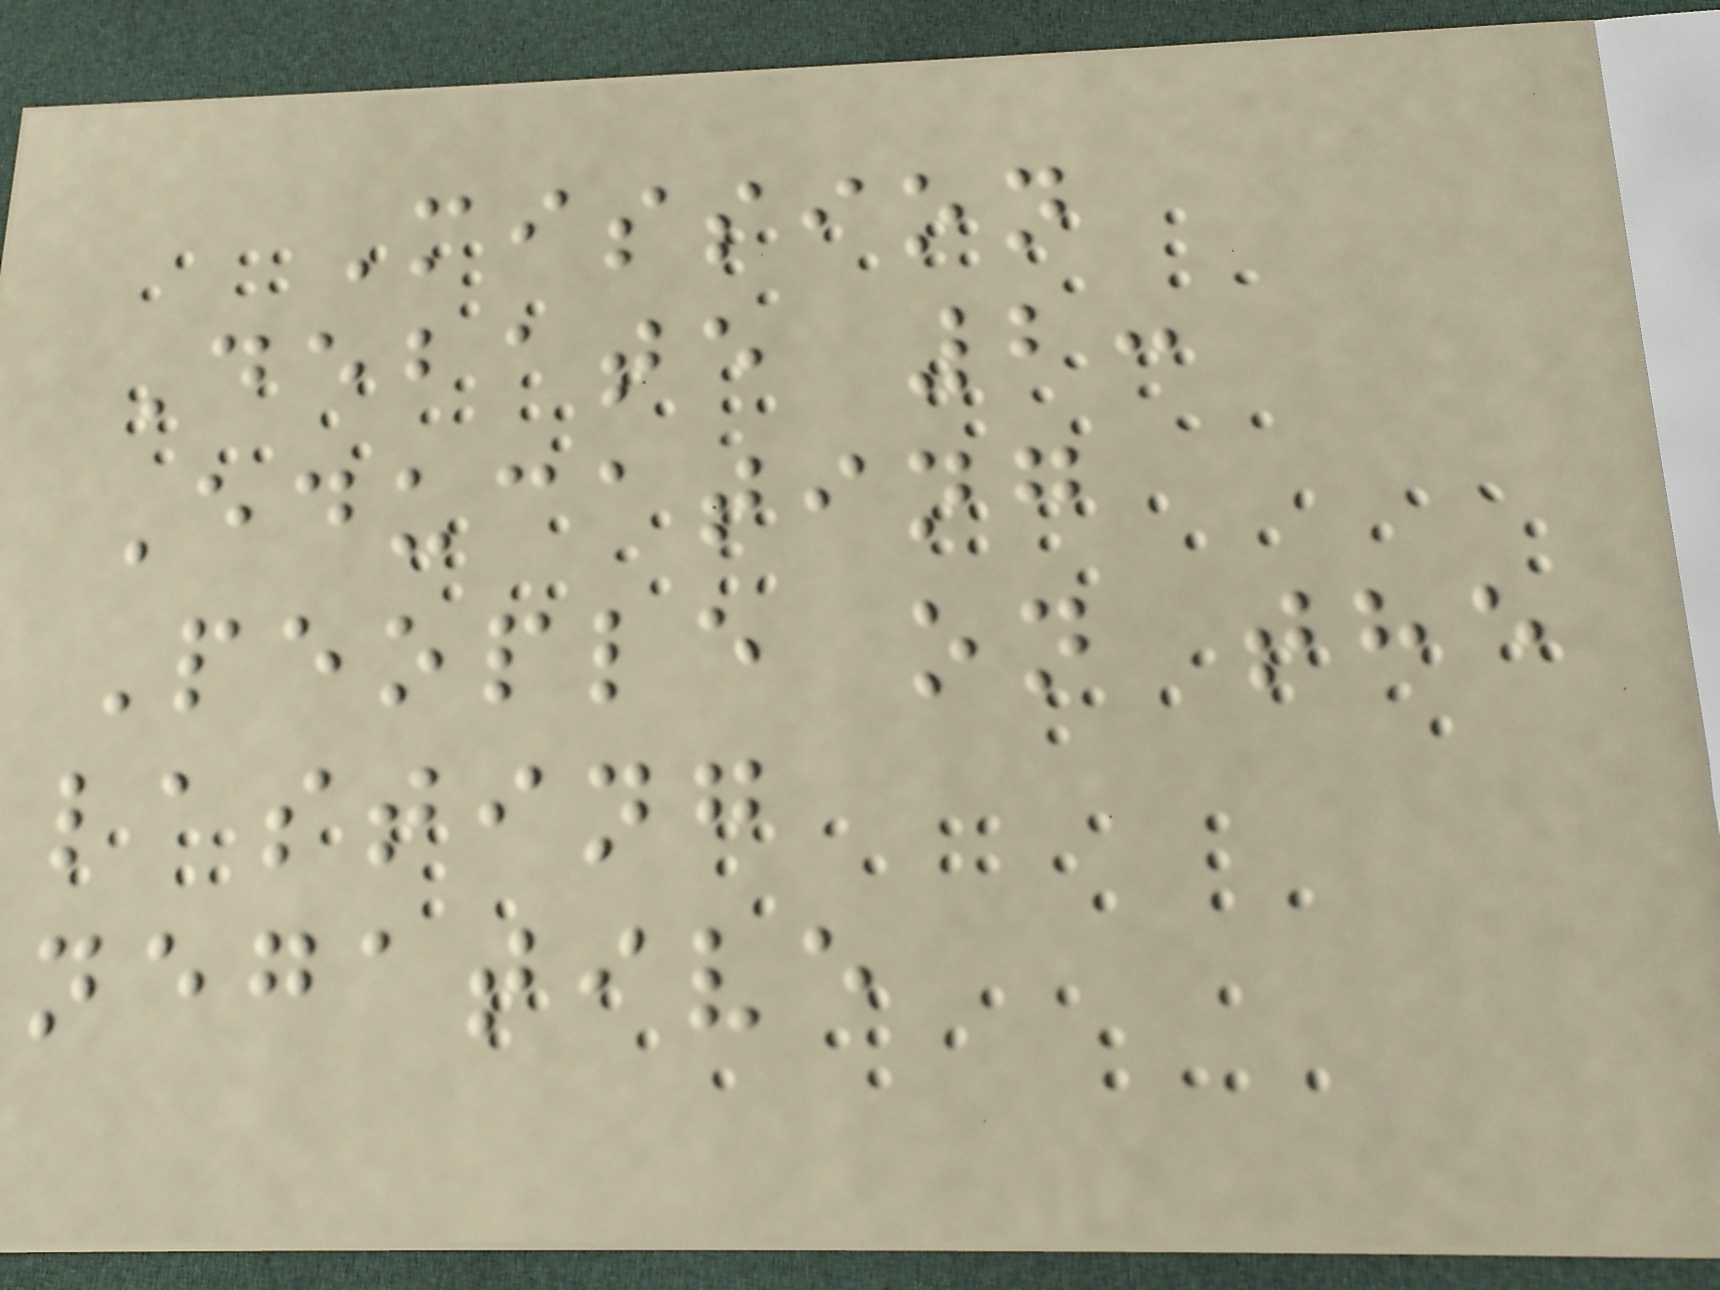Mission
Debate 2:
Educating
People on the
lasting
negative
